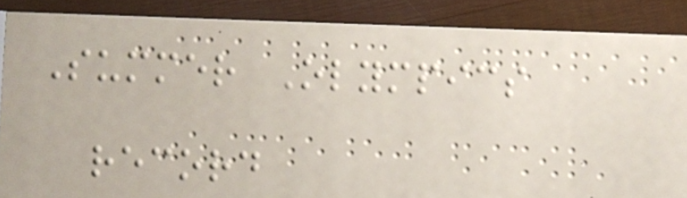Summer Olympics
record
